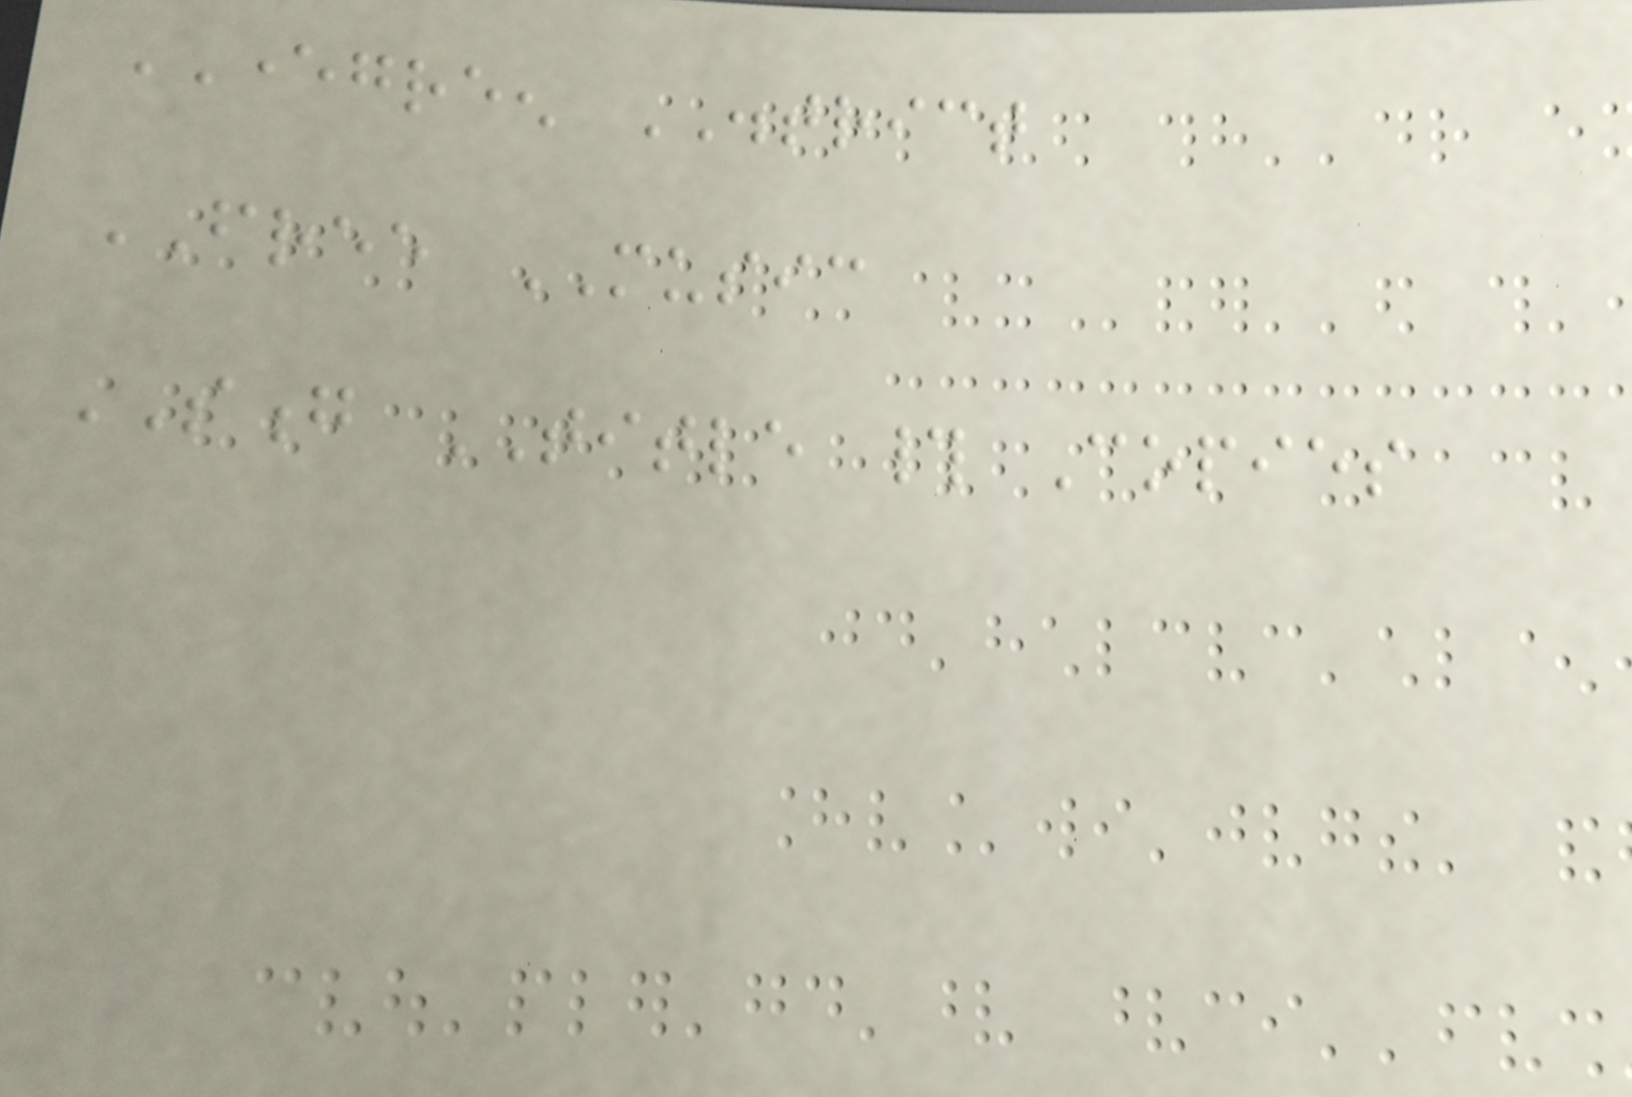EVERGREEN DISTRICT
FREE MUSIC
SONG TITLE # Copies
